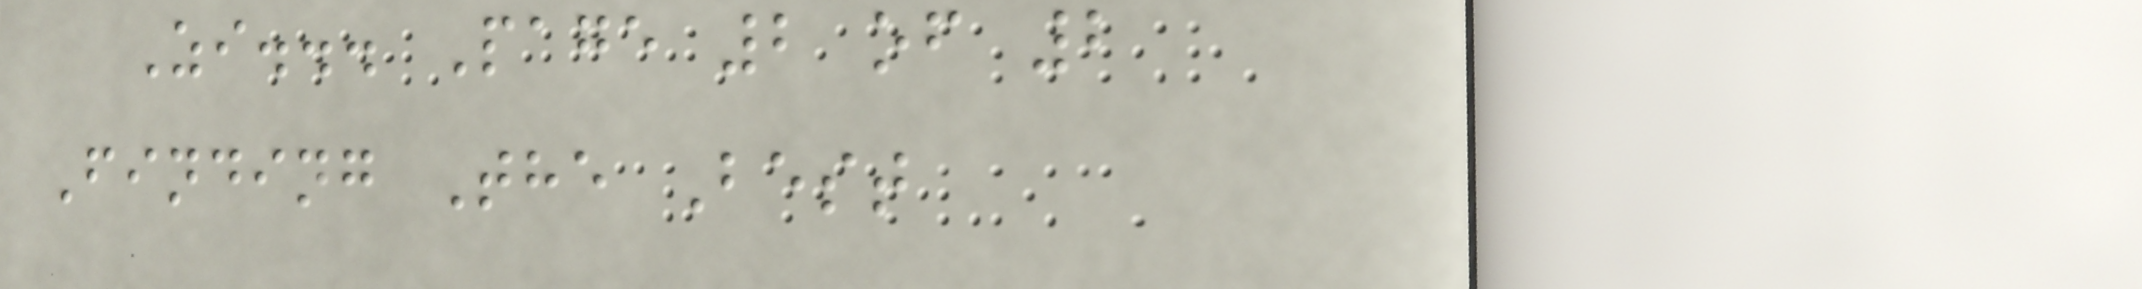Zi... Page 2 of 2
Finding The Best
